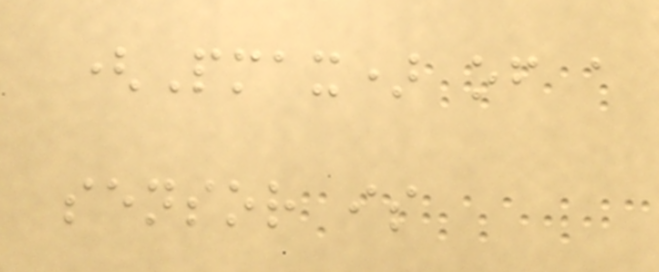(Pmax) of a
sensor is
